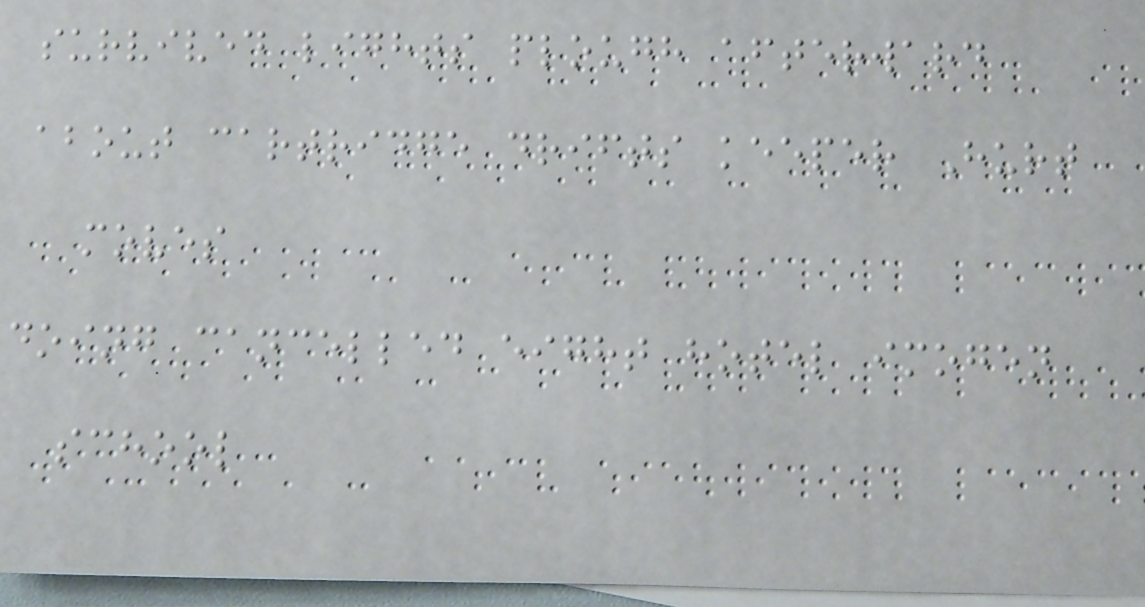survived lights plough afterward
about cartridge drifts keeper Hurt
moves
doing cancelled eight hotel imogen
school
